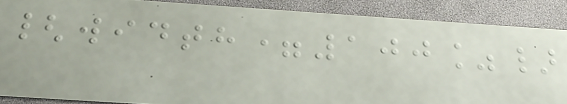{width=100%}
